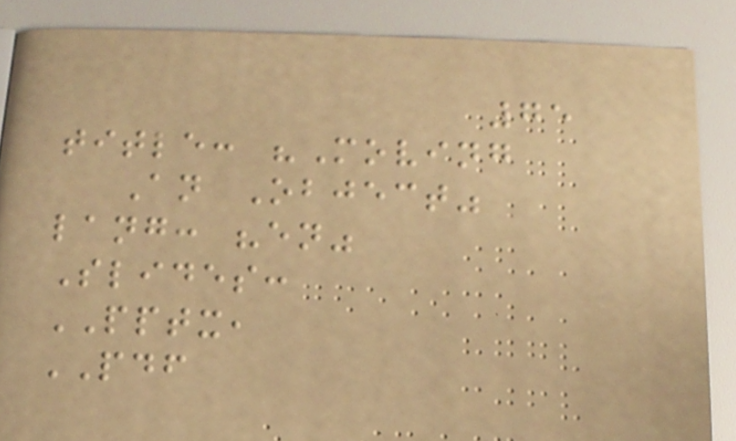75
title: "Moving
An Object"
lang: "en"
Slides:
PPTX,
PDF
